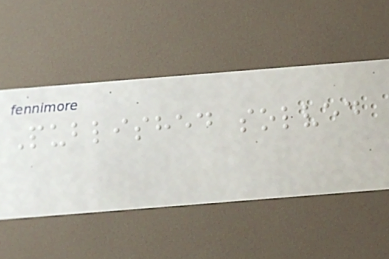Published solved
